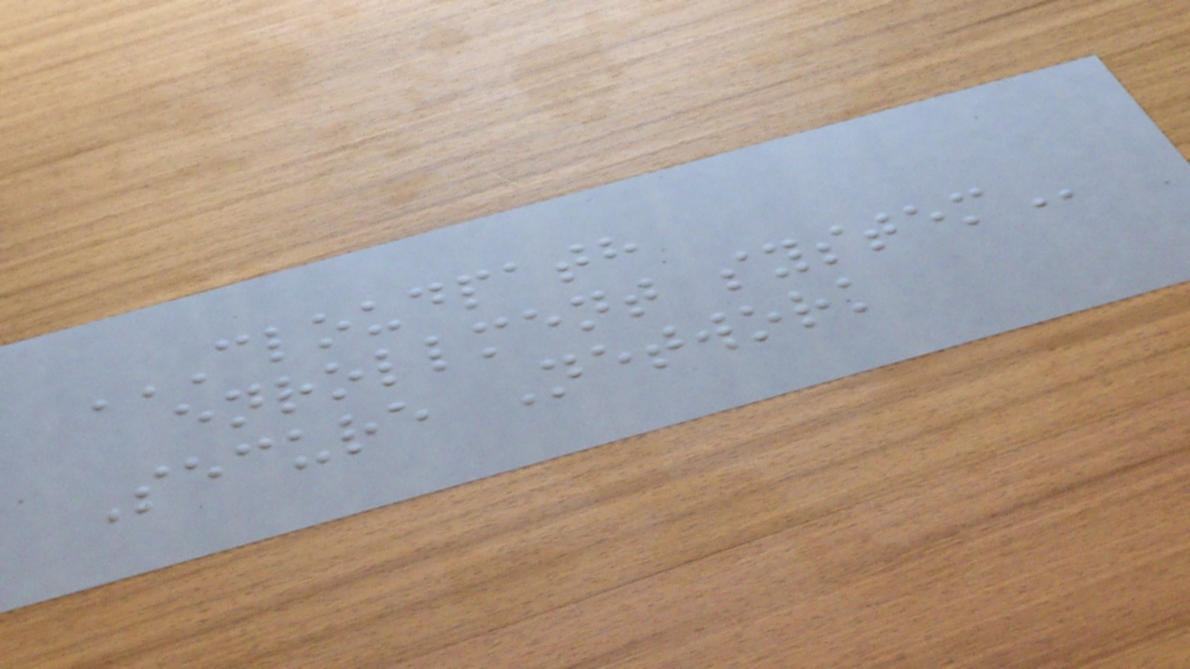CLOUDPATH
ENROLLMENT SYSTEM
Secure Network
